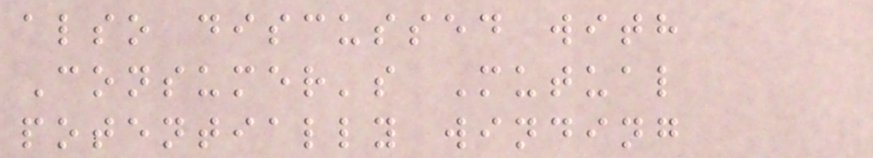also discussed with
Consumer's Mutual
potentially winding
